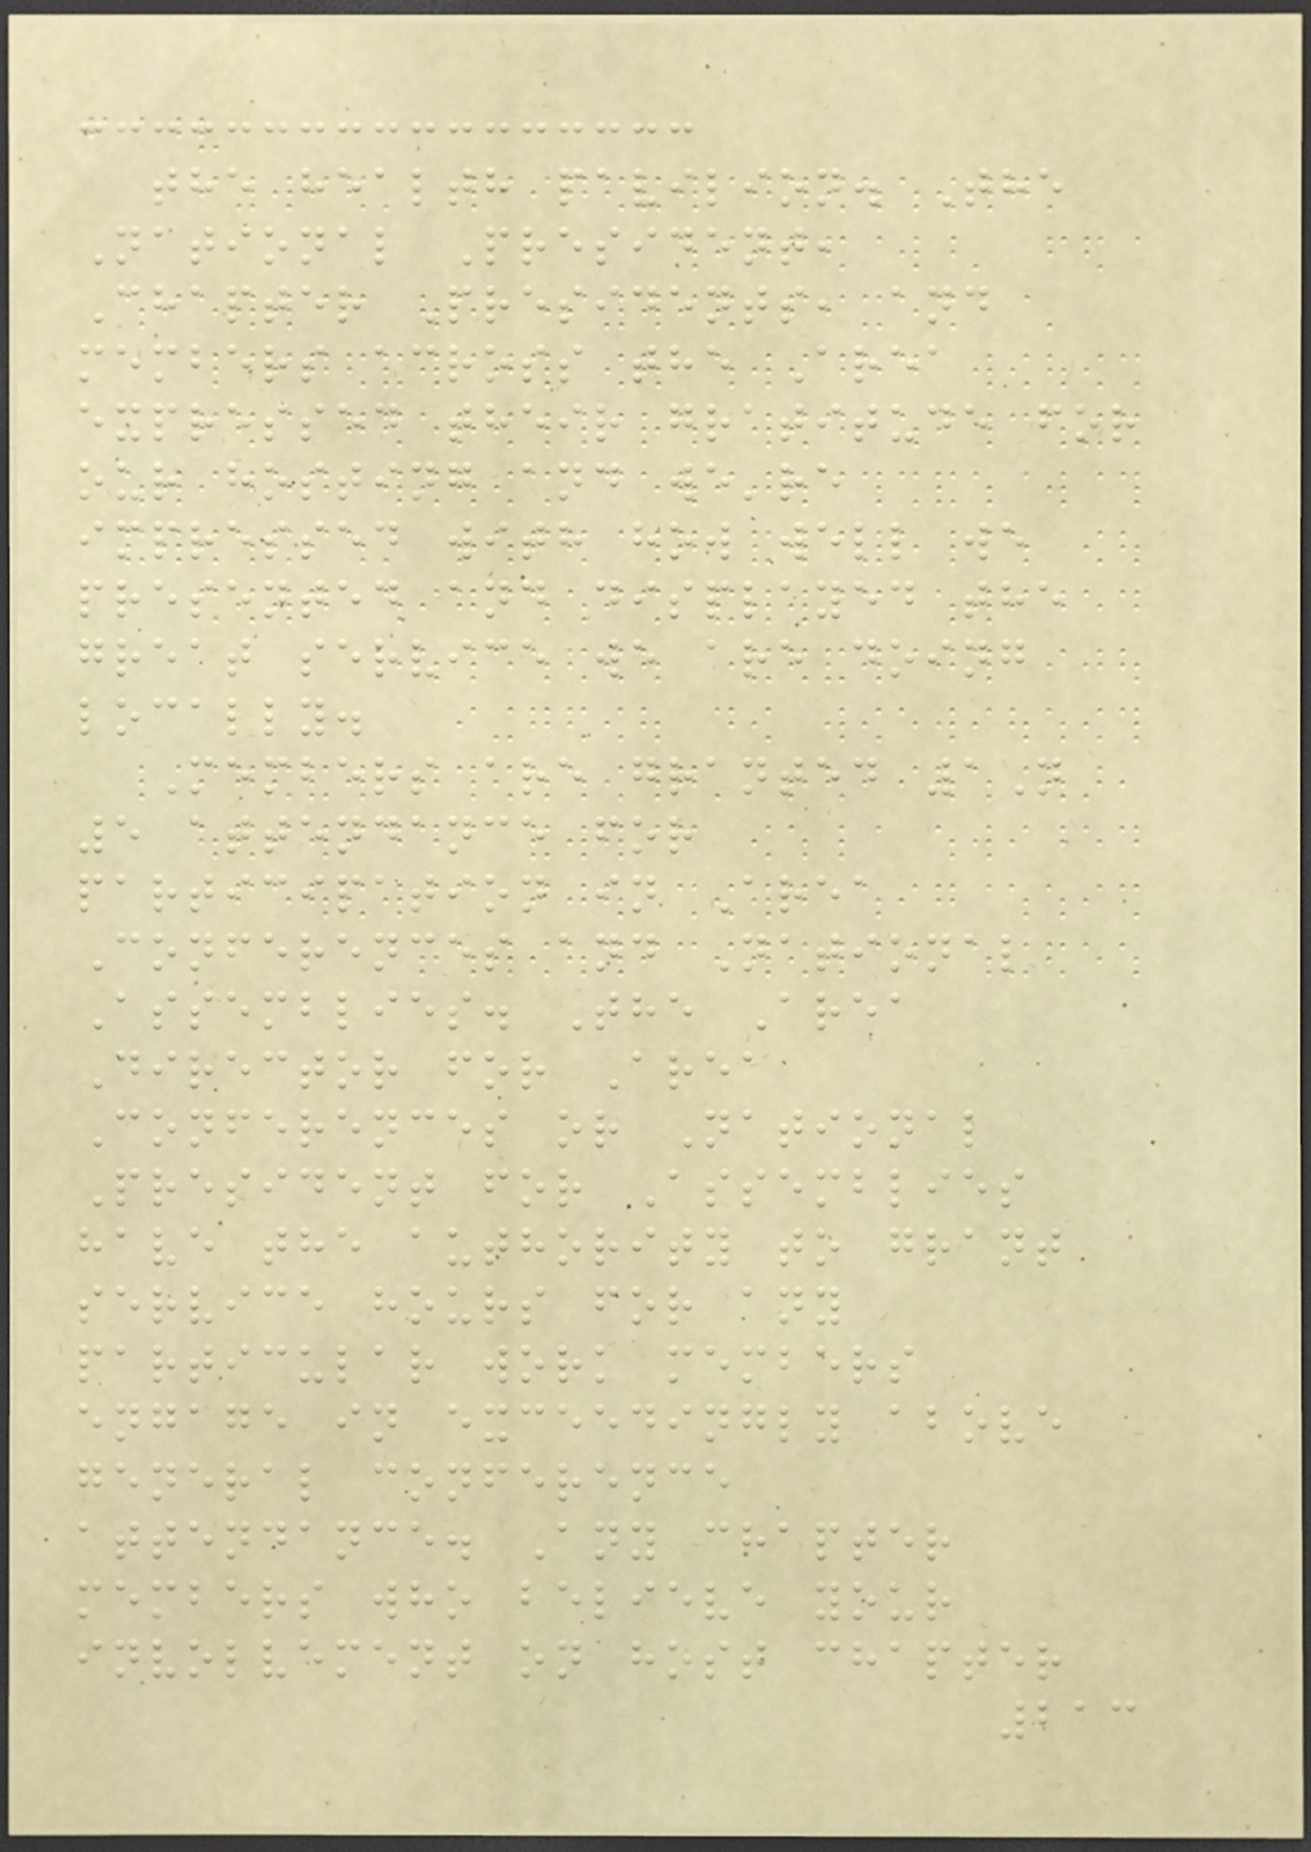the health pavilion. The
National President,
Chapter Presidents, and
members across the Area
expressed their gratitude for
our hosting and we're
impressed with how well we
presented and displayed the
great service we are doing
locally.
Members are granted 1N
5 attendance for
participation in Area
Conferences and National
Assemblies. The Area
Director for Area
Conferences or National
President for Assemblies
have the authority to grant
service hours for any
particular work members
engage in exceedingly above
general conference
attendance. Any chapter
members who believe your
involvement on host chapter
213
